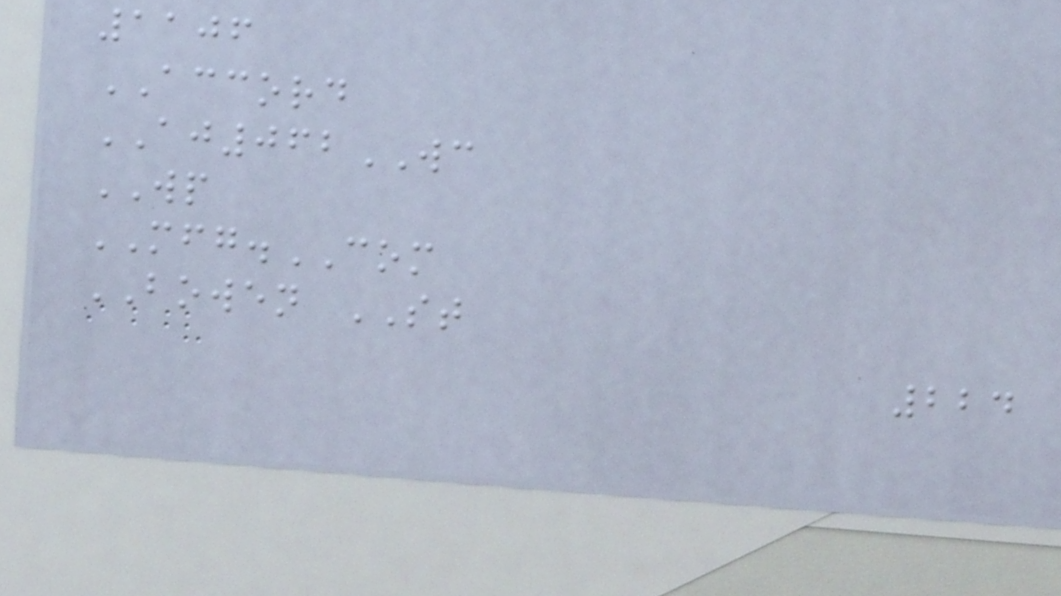1106
ACCORD
AJ062WC
WP
MFG.COM
BOWEN ST
224
